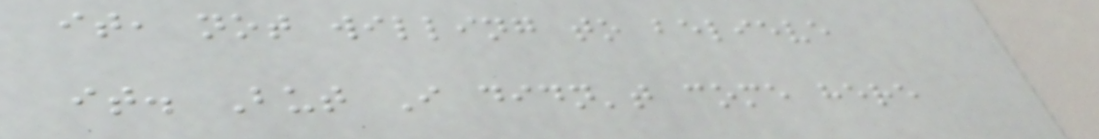it, not willing to believe
it. But I didn't come here
